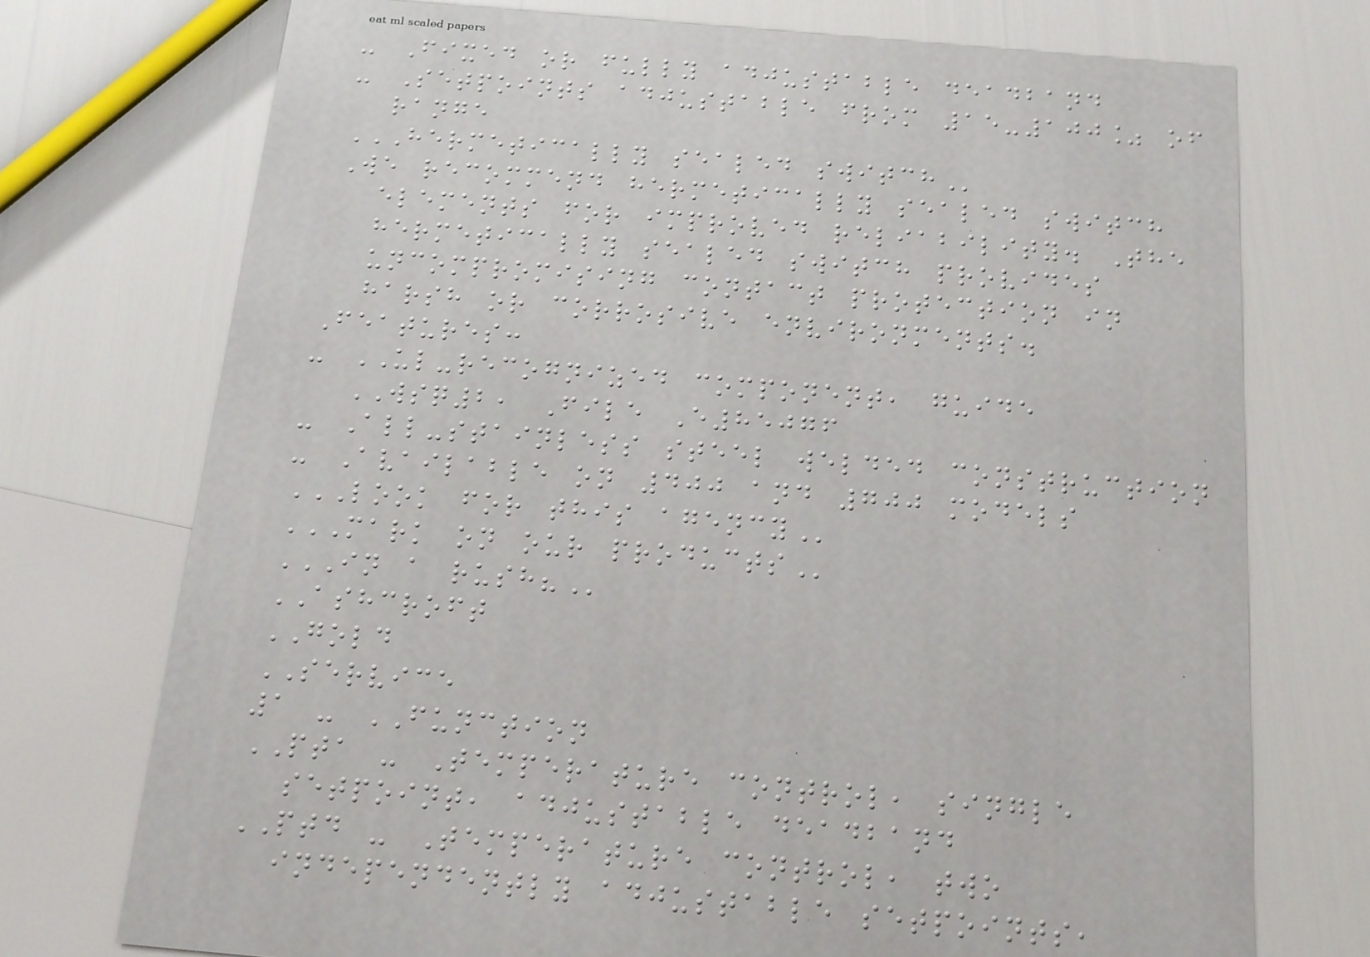- Fixed or fully adjustable deadband
- Setpoints adjustable from 15-100% of
range
HERMETICALLY SEALED SWITCH
We recommend hermetically sealed switch
elements for improved reliability. The
hermetically sealed switch provides
uncompromising contact protection in
harsh or corrosive environments.
Features:
- UL-recognized component, guide
WSQ2, File E85076
- All-stainless steel welded construction
- Available on 400 and 700 models
LOOK FOR THIS AGENCY
MARK ON OUR PRODUCTS
IN A RUSH?
ASHCROFT
GOLD
SERVICE
1 - FUNCTION
PTA - Temperature control, single
setpoint, adjustable deadband
PTD - Temperature control, two
independently adjustable setpoints,
